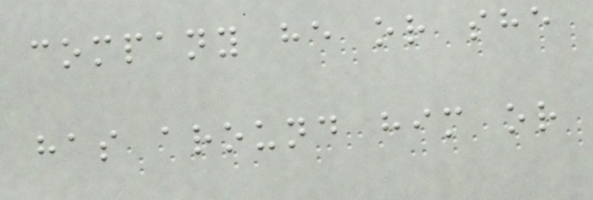company he or she
has around him or
